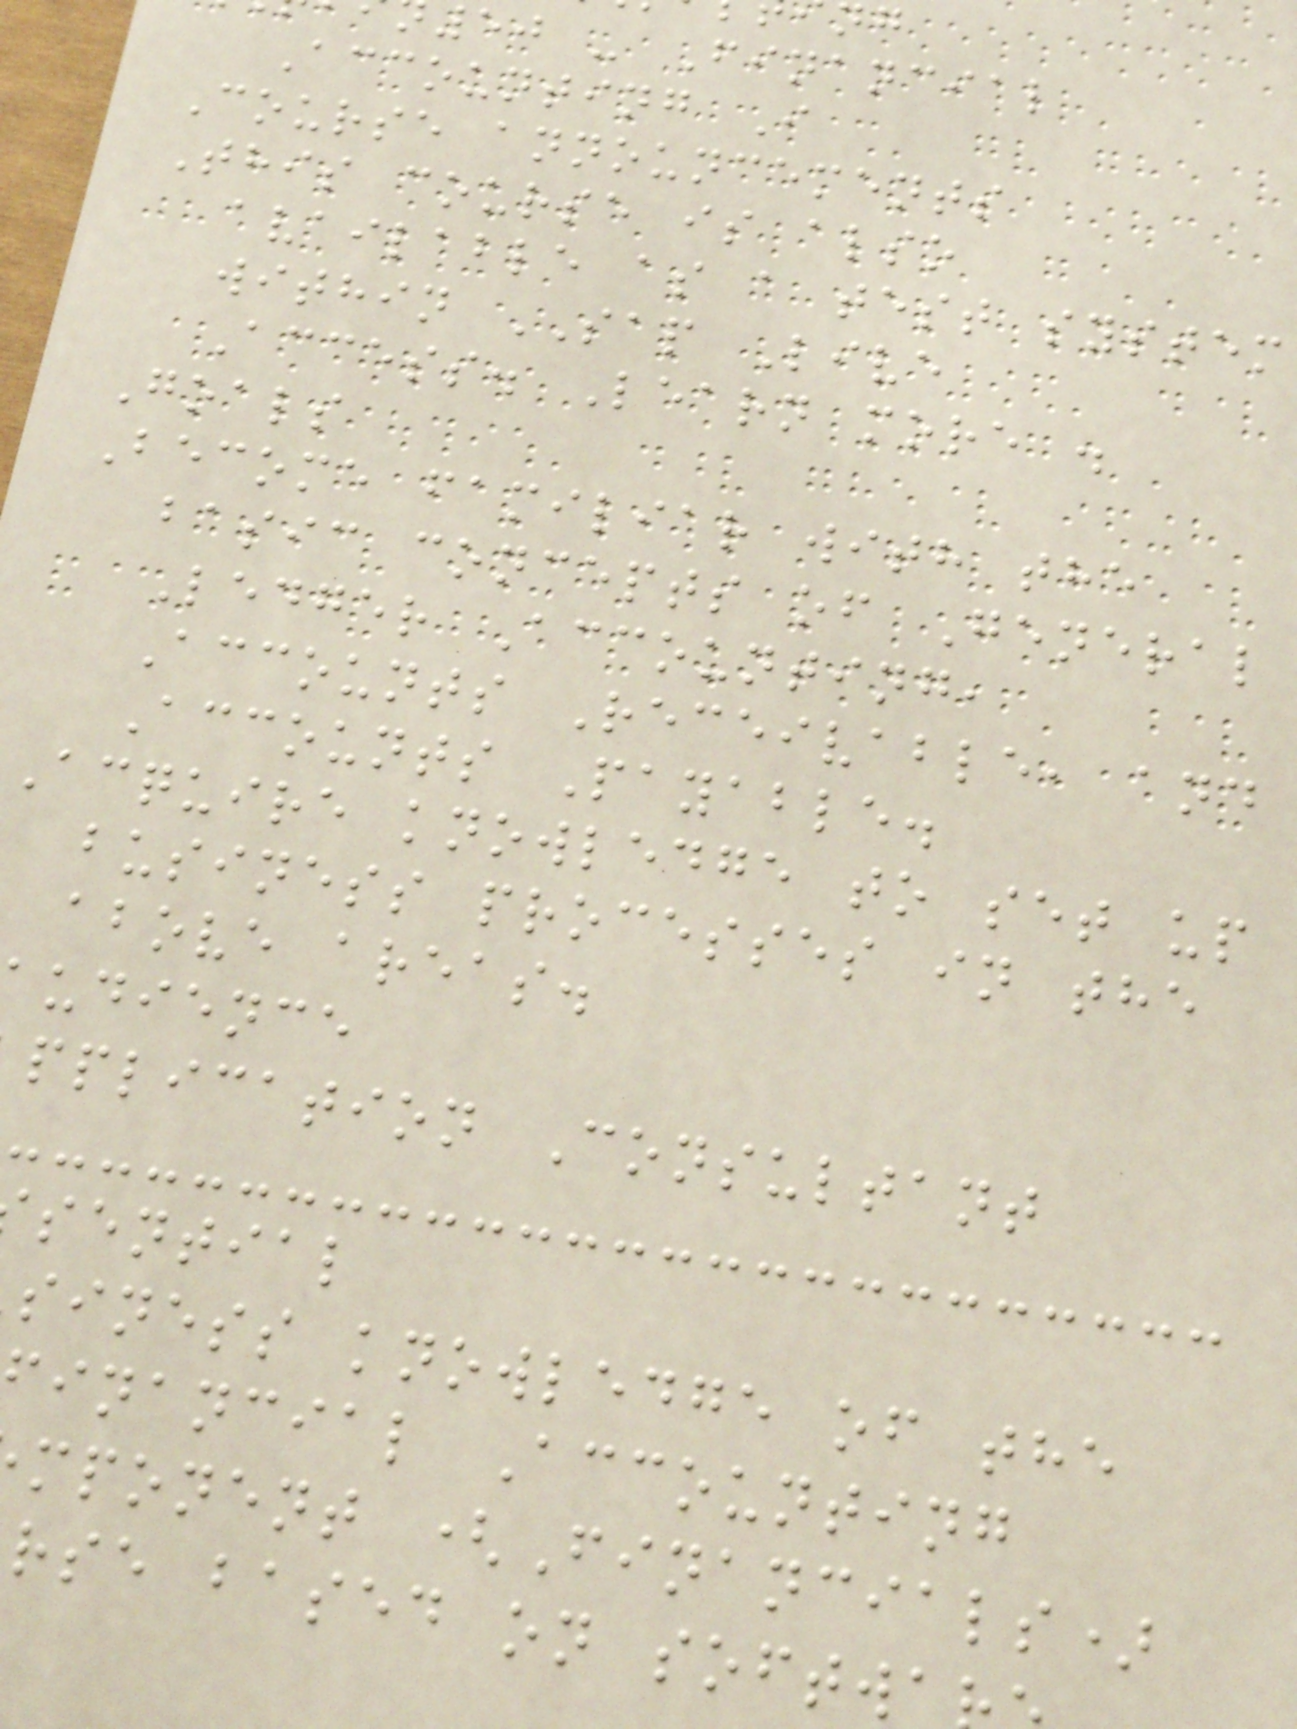50 - Financial
Accounting I
Course announcements
This course is also
available as a test system
within SAP Live
Access. Learn more .
Goals
Become familiar with the
basic concepts of General
Ledger Accounting,
Accounts Receivable, and
Accounts Payable.
Acquire knowledge to set up
business processes in the
above areas.
udience
pplication Consultant
sential
siness knowledge of the
inancial Accounting
mponent (Financials)
rse based on softwa
